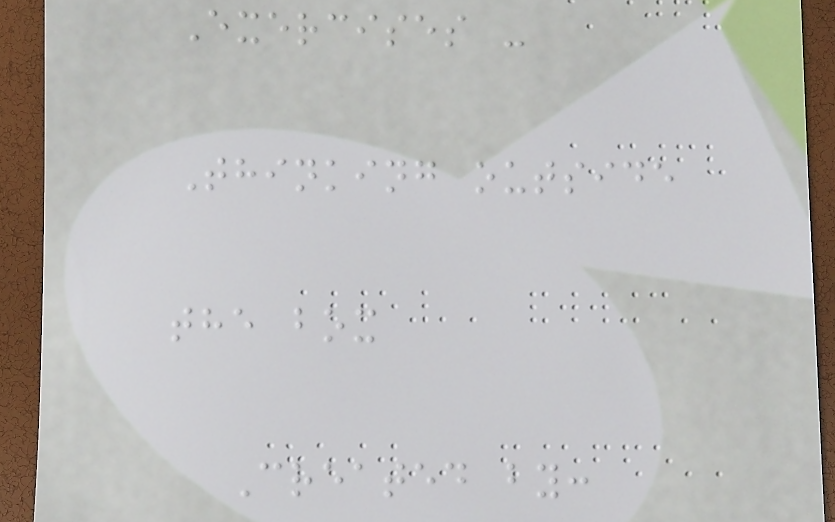Exercises -
Thinking outside
the box
Created by:
